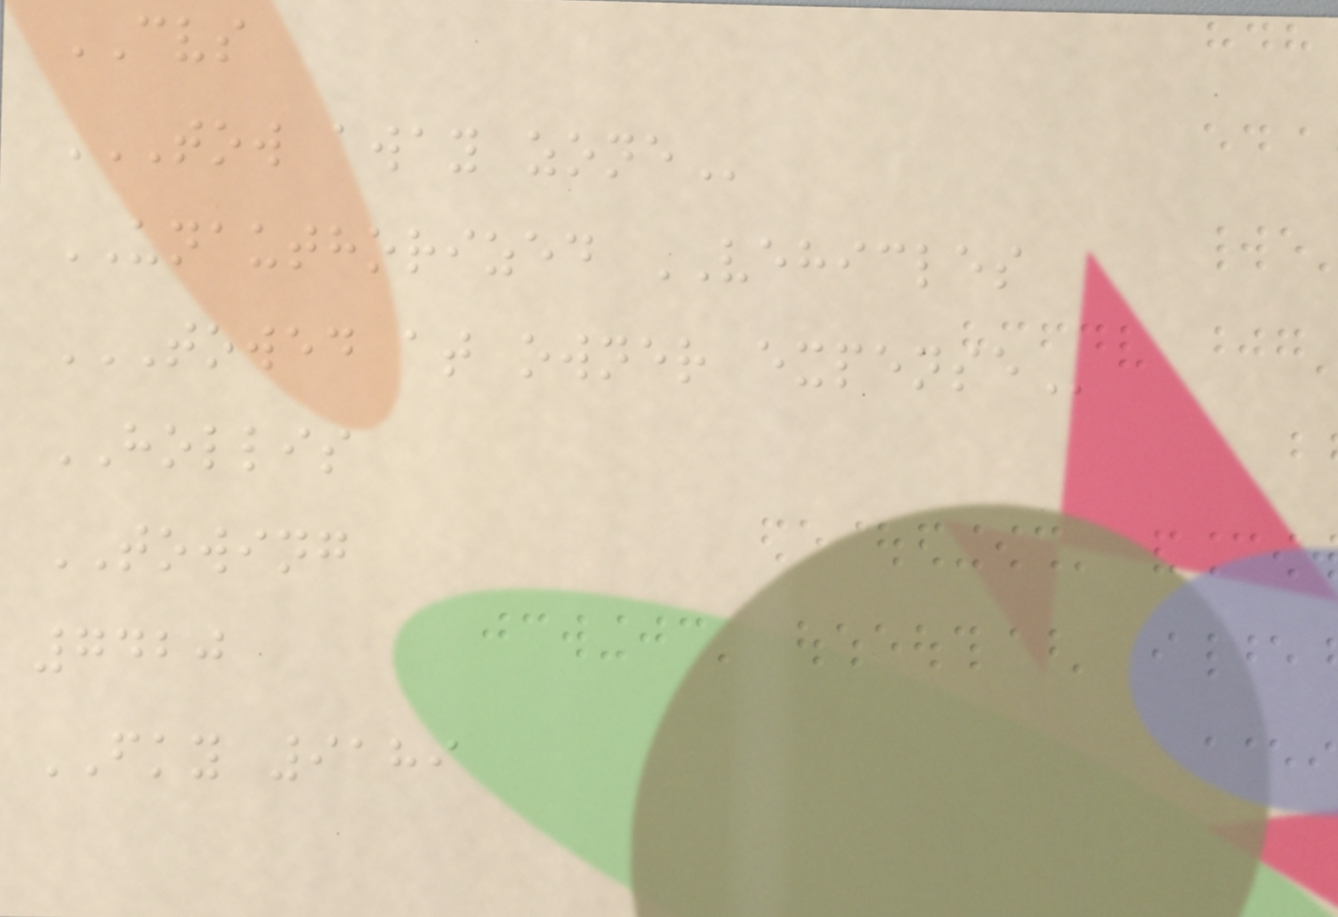CVS
TOW AWAY ZONE
UNAUTHORIZED VEHICLES
TOWED AT OWNER EXPENSE
HOLLIS
TOWING
7420
FKY 9189
